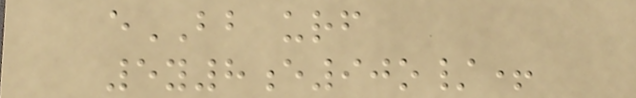eBB urf
5y8e90o/+
